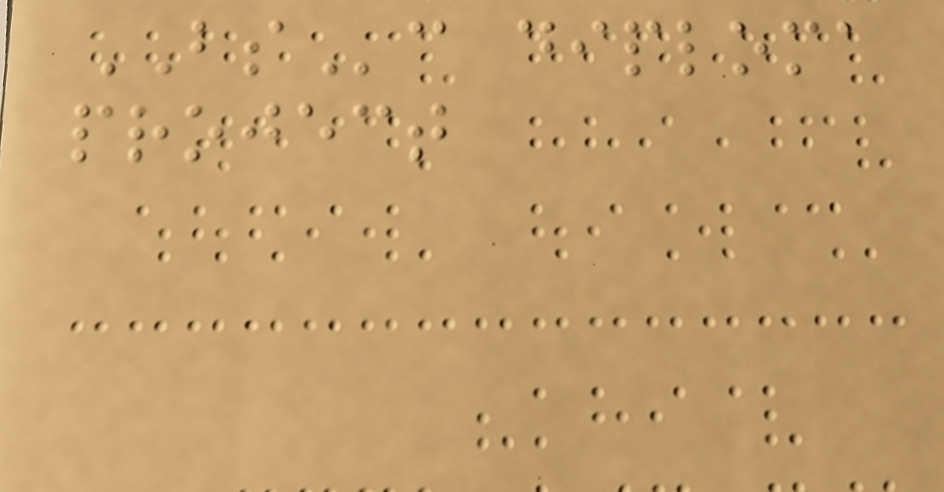BSc diploma
project
